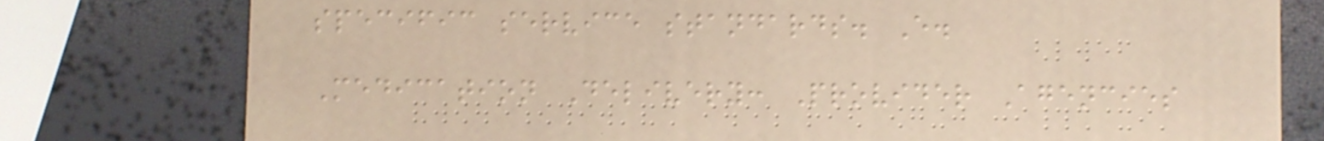specific service standards. E.
Medication Delivery: Provider Agencies
